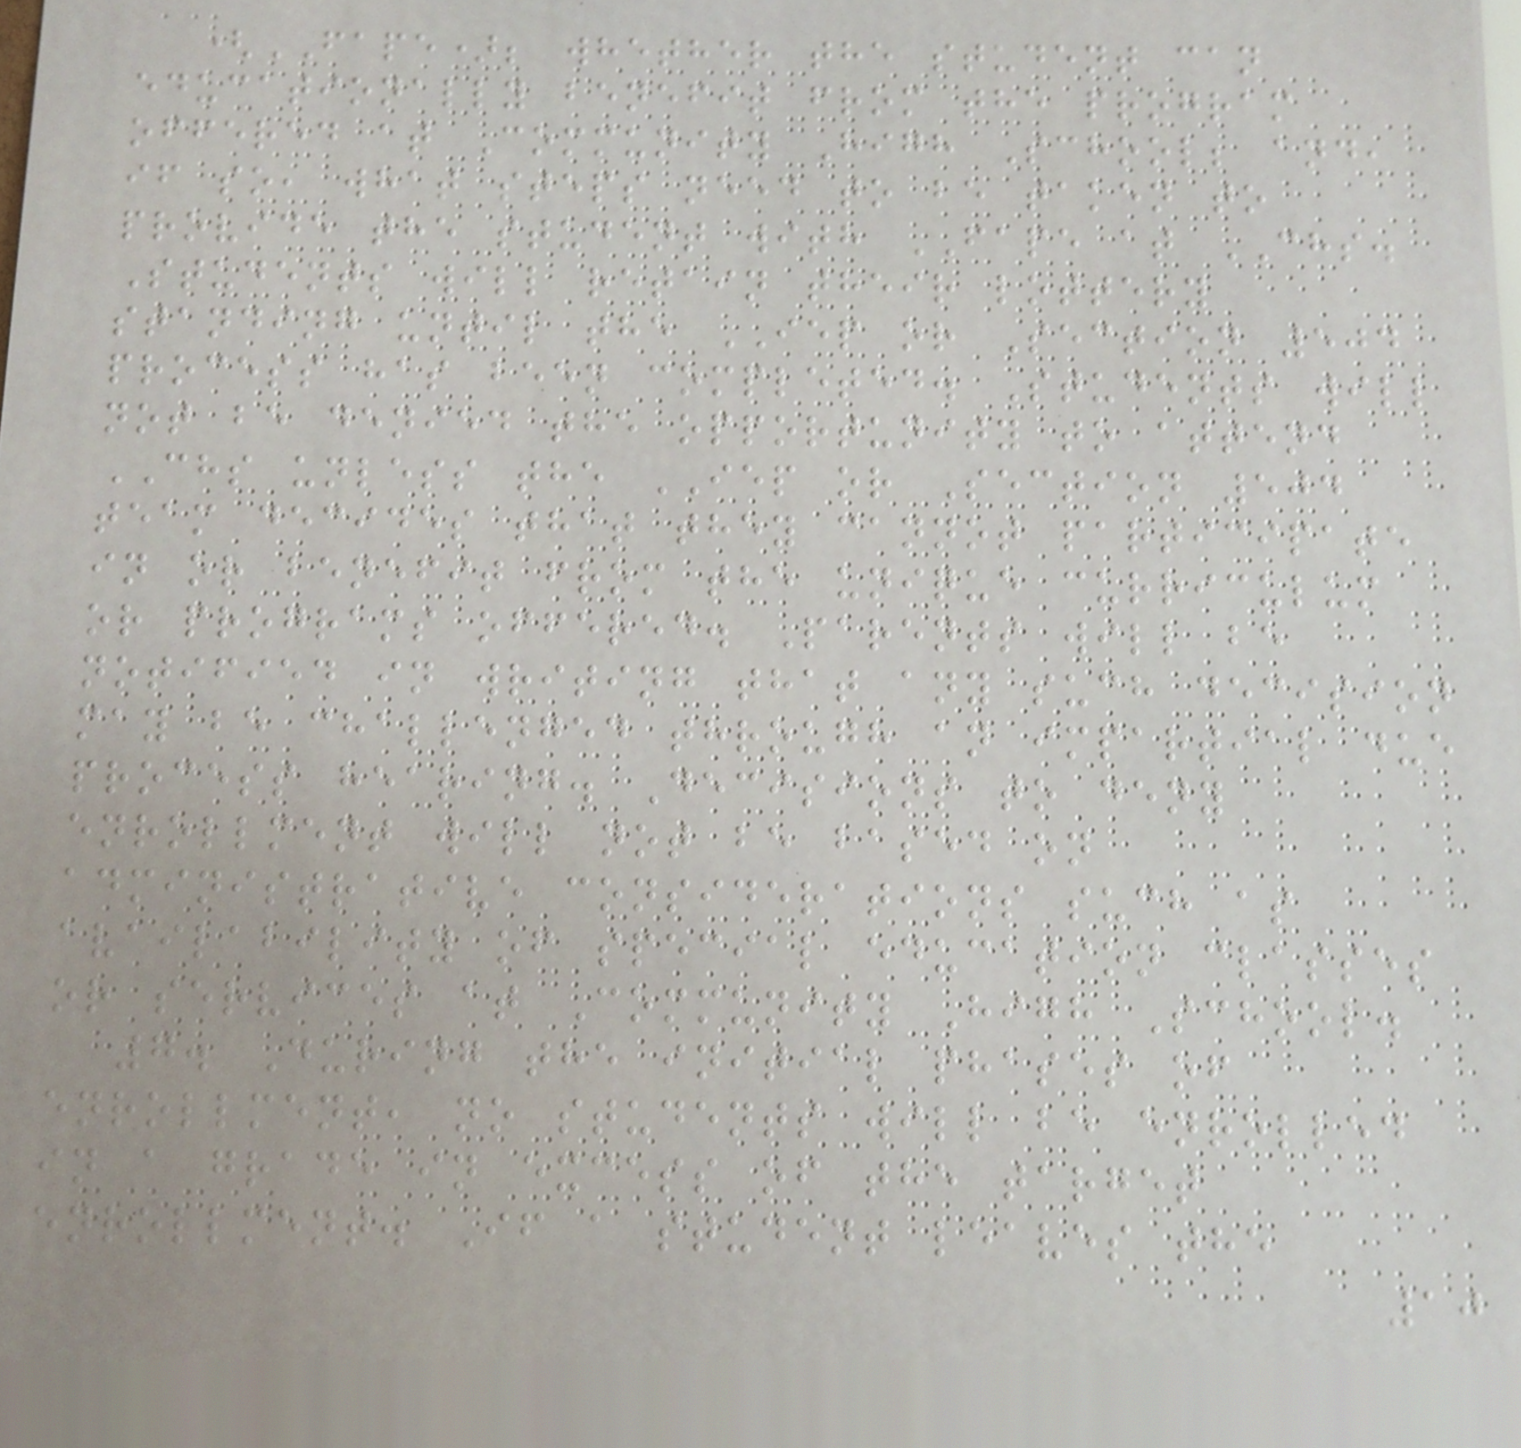(FAPE); whether the student can
educationally benefit from the program
offered at Community High School; and,
if so, what steps need to be taken to
provide the student with FAPE at CHS.
Students will retain their lottery
standing until the IEP or Section 504
process has been completed. Students will
not be denied the opportunity to attend
CHS unless the IEP or Section 504
team decides that they cannot participate
in or benefit from the unique curriculum
or programs offered. Parents will be
notified in writing that any such decision
may be challenged through an impartial due
process hearing. Decisions to deny
enrollment will not be based on
administrative considerations such as
availability of special education classes
or services at Community High School.
7. During the initial phases of
enrollment, no students will be enrolled
in a grade in excess of the target
enrollment. If a student leaves the
10
